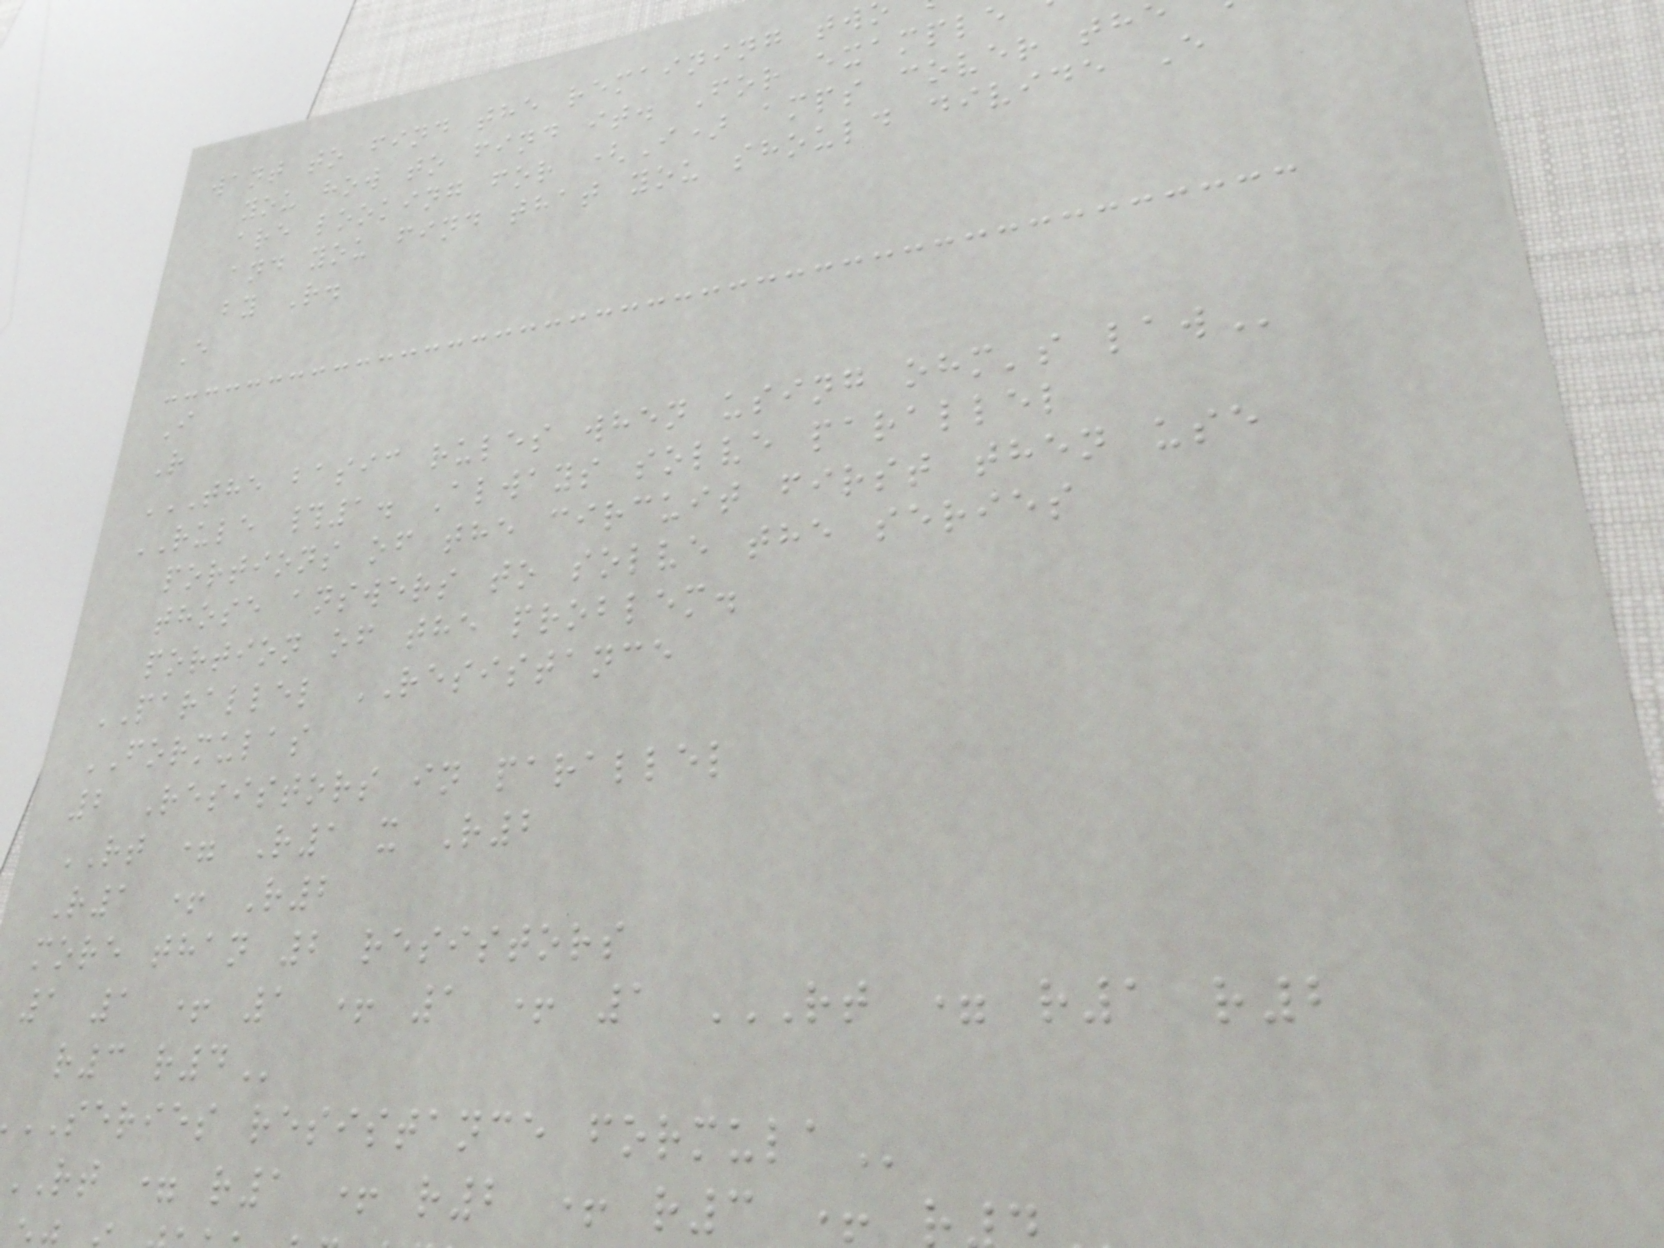want to find the remaining tw
you how to find it. For example
are looking for (I) amps cover th
and you find that you should divide E
by R.
E
I
R
THE BASIC RULES WHEN USING OHM'S LAW
RULE #1. Always solve parallel
portions of the circuit first then use
those answers to solve the series
portion of the problem.
PARALLEL RESISTANCE
FORMULAS
2 Resistors in parallel
RT = R1 x R2
R1 + R2
more than 2 resistors
1 1 + 1 + 1 + 1 RT = R1 R2
SERIES resistance
RT = r1 + r2 + r3 +
